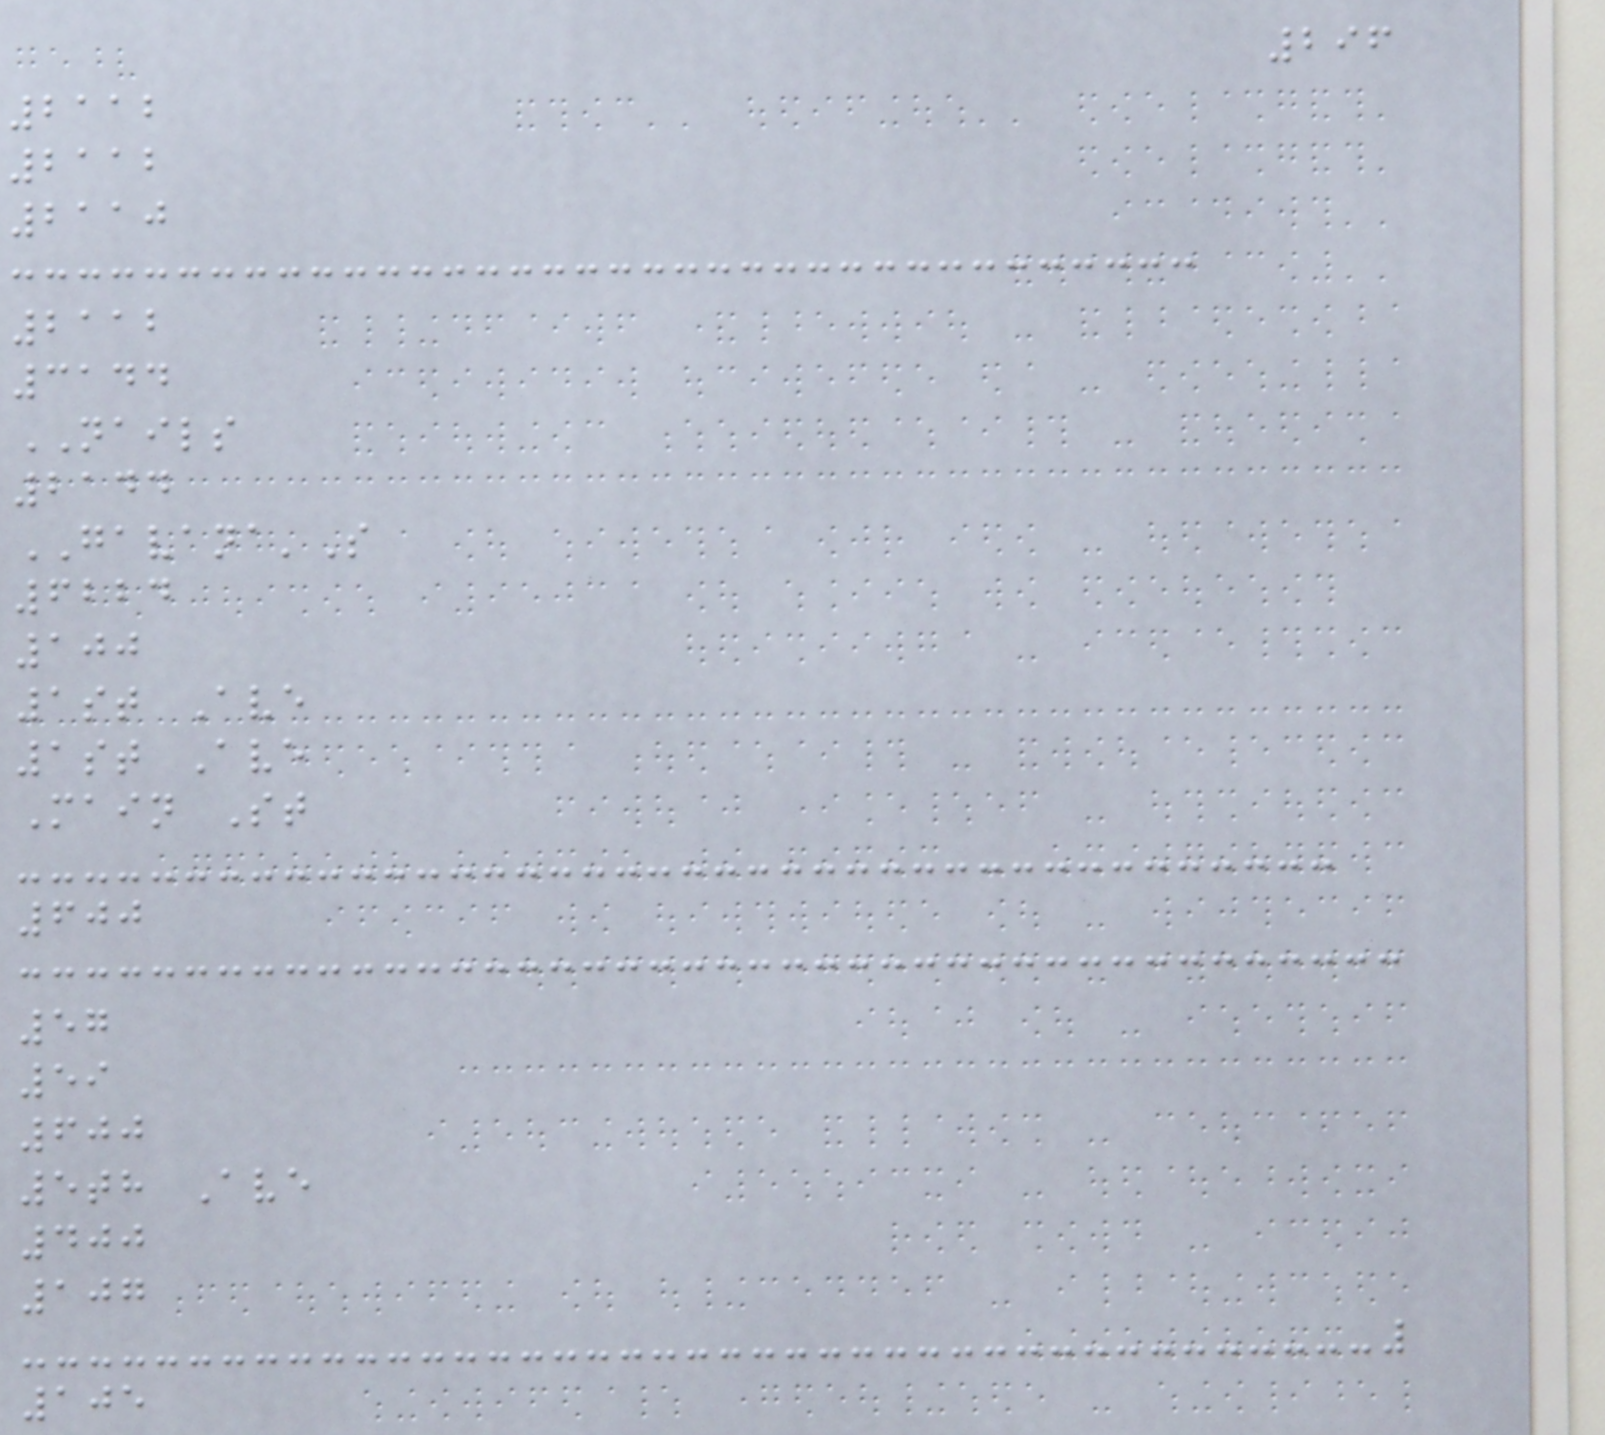296
2112
2112
2110
2112
3144
NAILS
2144
GAVANA'S
6224
100
1st Ave
1st Ave
Main St
600
57
59
600
5th Ave
400
107
105
